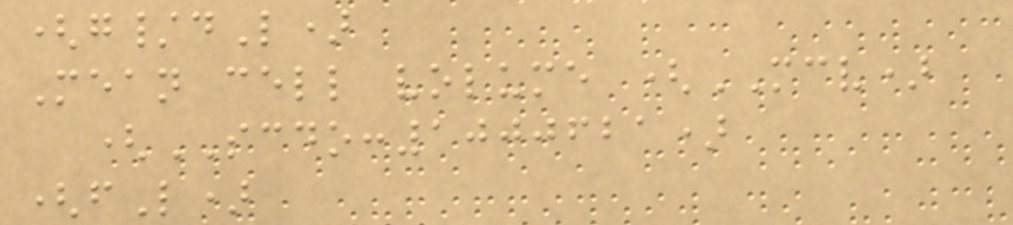(g/dL)
Mean cell volume (MCV)
(SCDO:1000621)
(fL)
